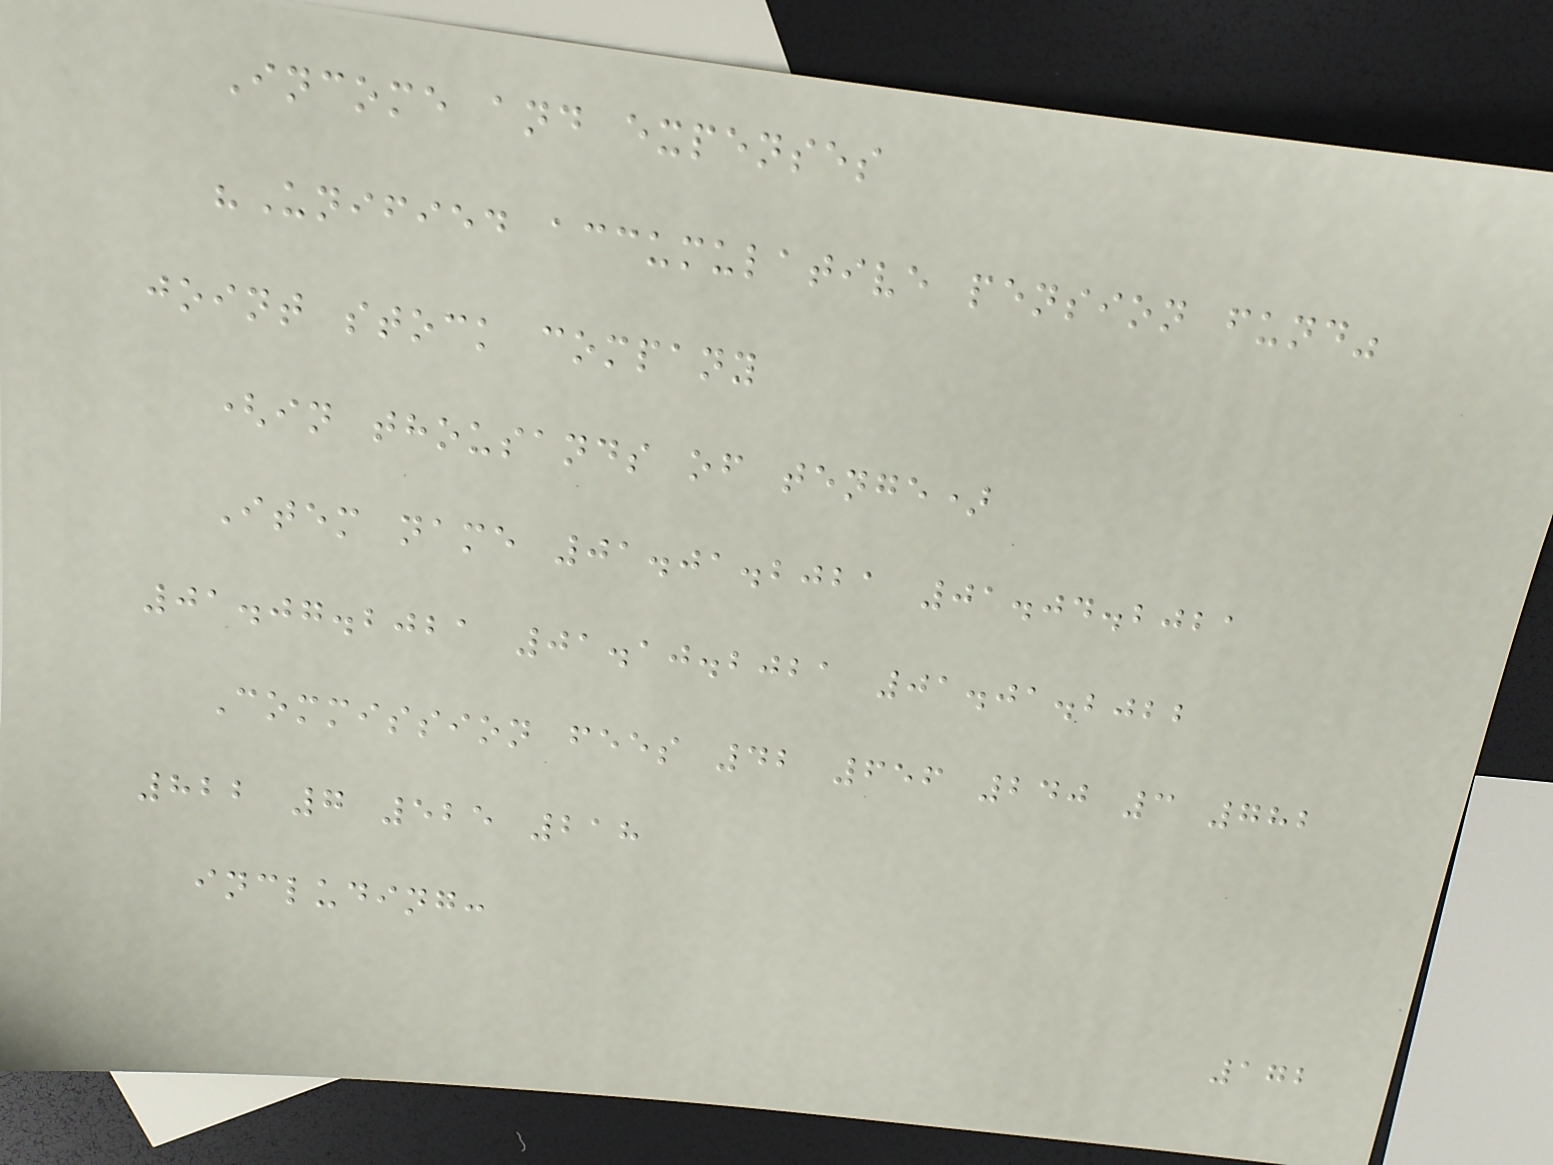Income and expenses
"Unified accumulative pension fund"
joint stock company
(in thousands of tenge)
Item name 01.01.2021 01.04.2021
01.07.2021 01.10.2021 01.01.2022
Commission fees 42 656 240 3 782
822 7 525 218
including:
172
